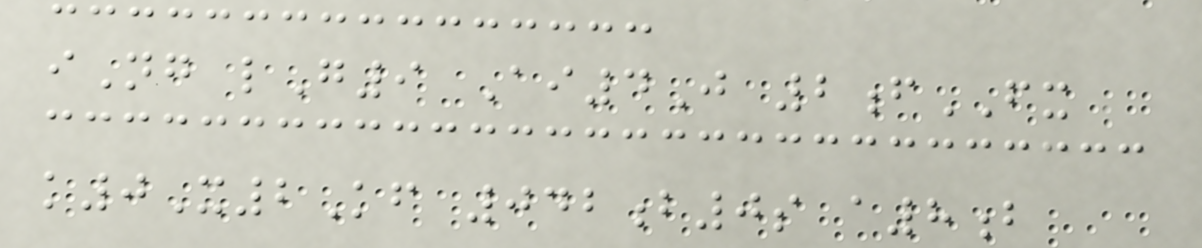iNg lG9 Ai4J 2fFX
k0X2Kf 042b0s a8b
